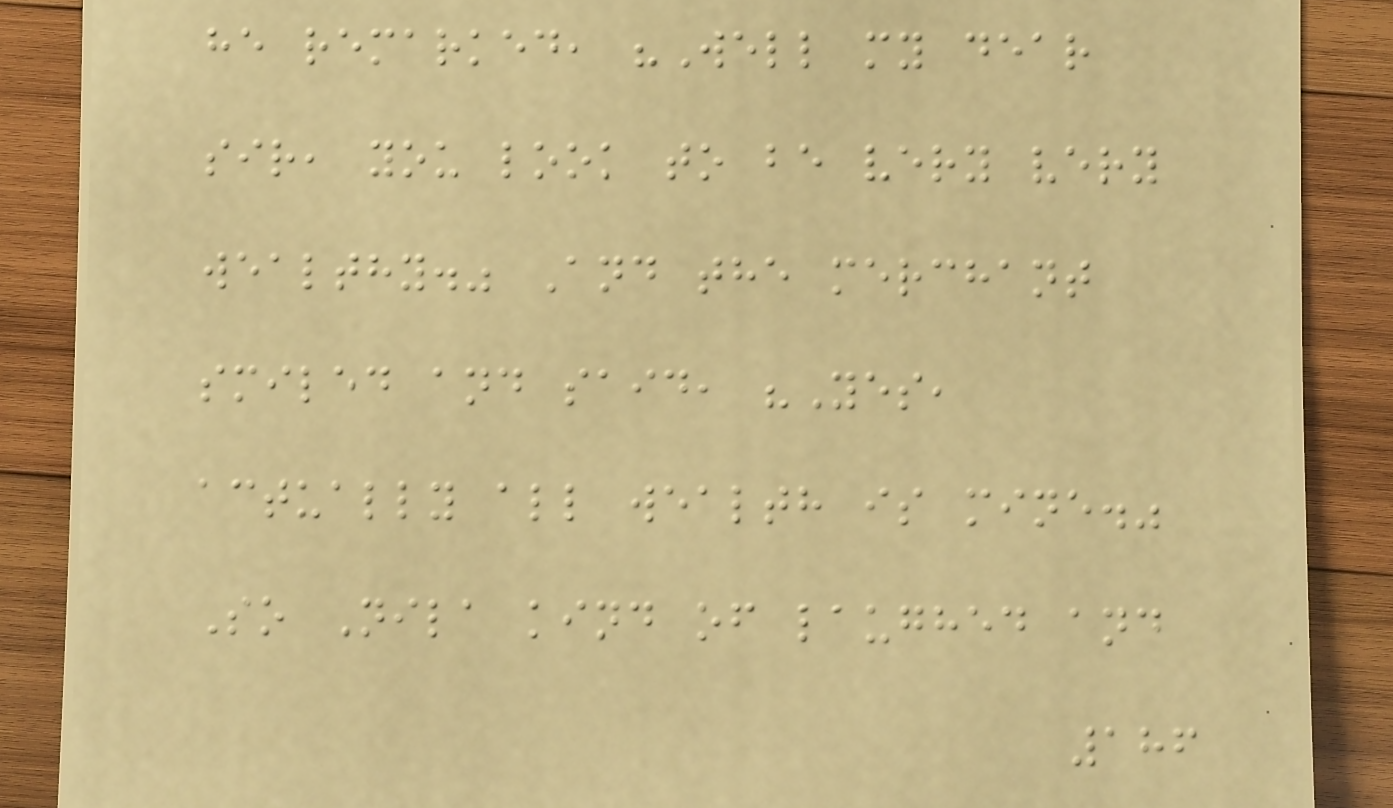he remarked, "Well my dear
sir, you look to be very very
wealthy." And the merchant
smiled and said, "Yes,
actually all wealth is mine."
So Nila kind of laughed and
186
